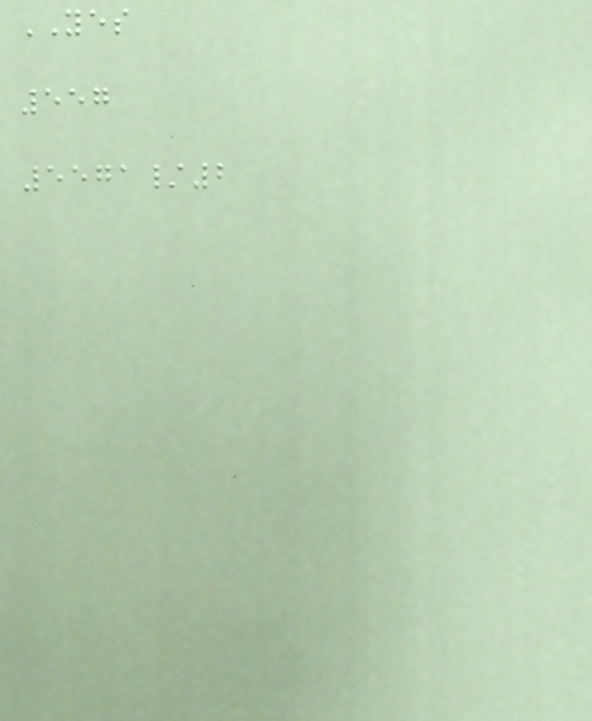YES
557
5571/2
